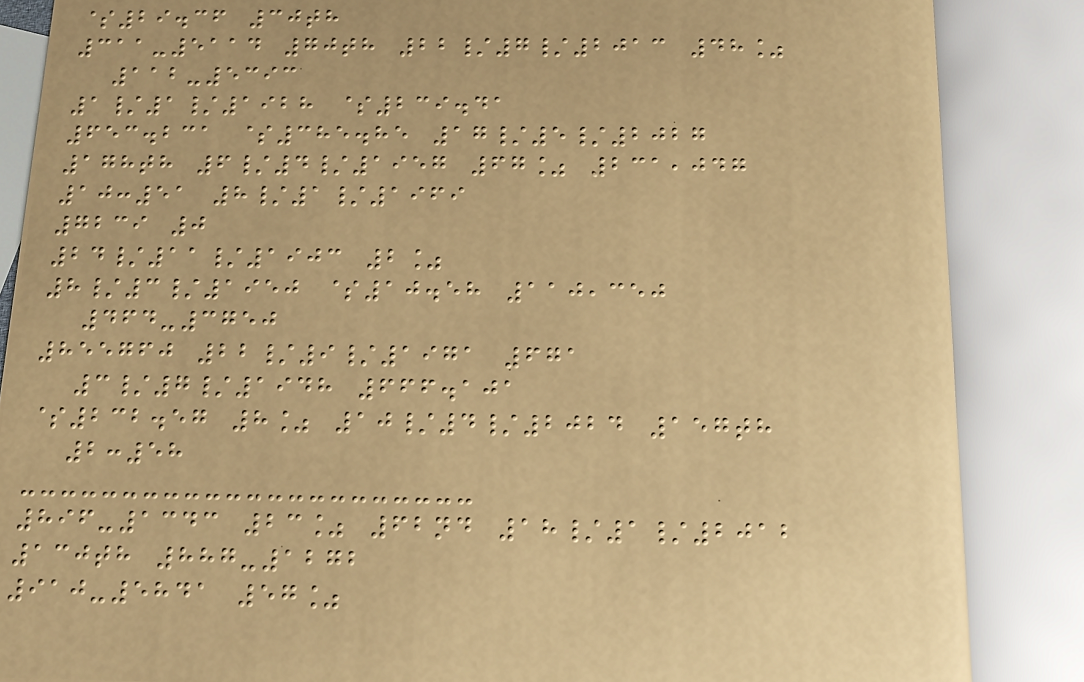$29.36 30th
311-5114 70th 22/7/2013 48%
112-5393
1/1/1928 $239.41
653.231 $385.85 17/5/2027
178th 6/4/1957 67% 231,047
10:51 8/1/1969
7239 0
24/11/1903 2%
8/3/1950 $10.58 110,350
464-3750
855760 22/9/1971 671
3/7/1948 666.101
$232.57 8% 10/4/2024 157th
2:58
896-1343 23% 62nd 18/1/2012
130th 887-1272
910-5841 57%
